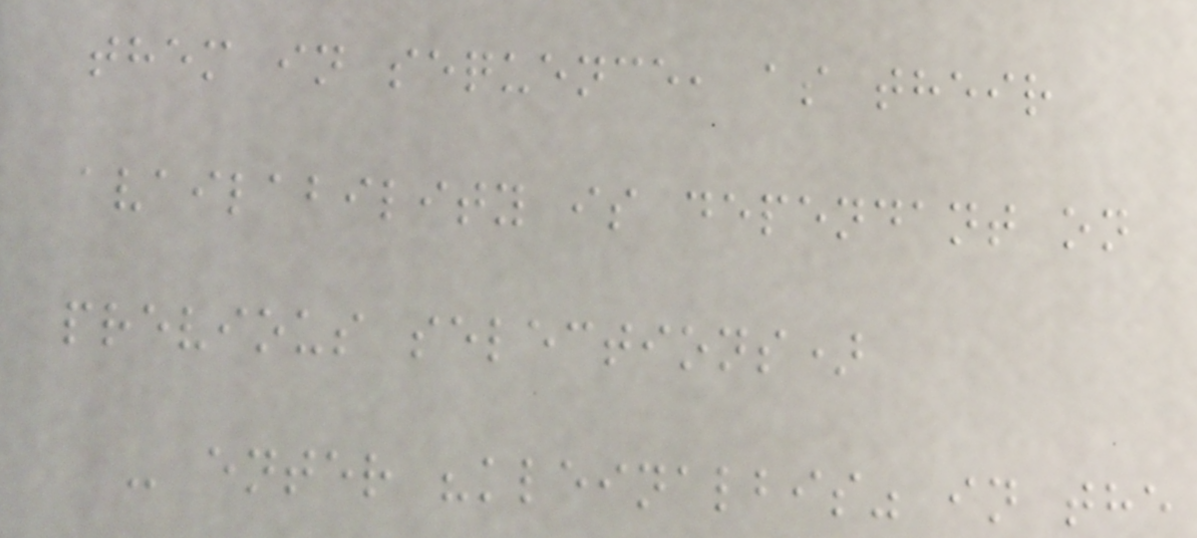them in sequence, as their
availability is dependant on
previous selections)
- enter "kleinalbis" in the
